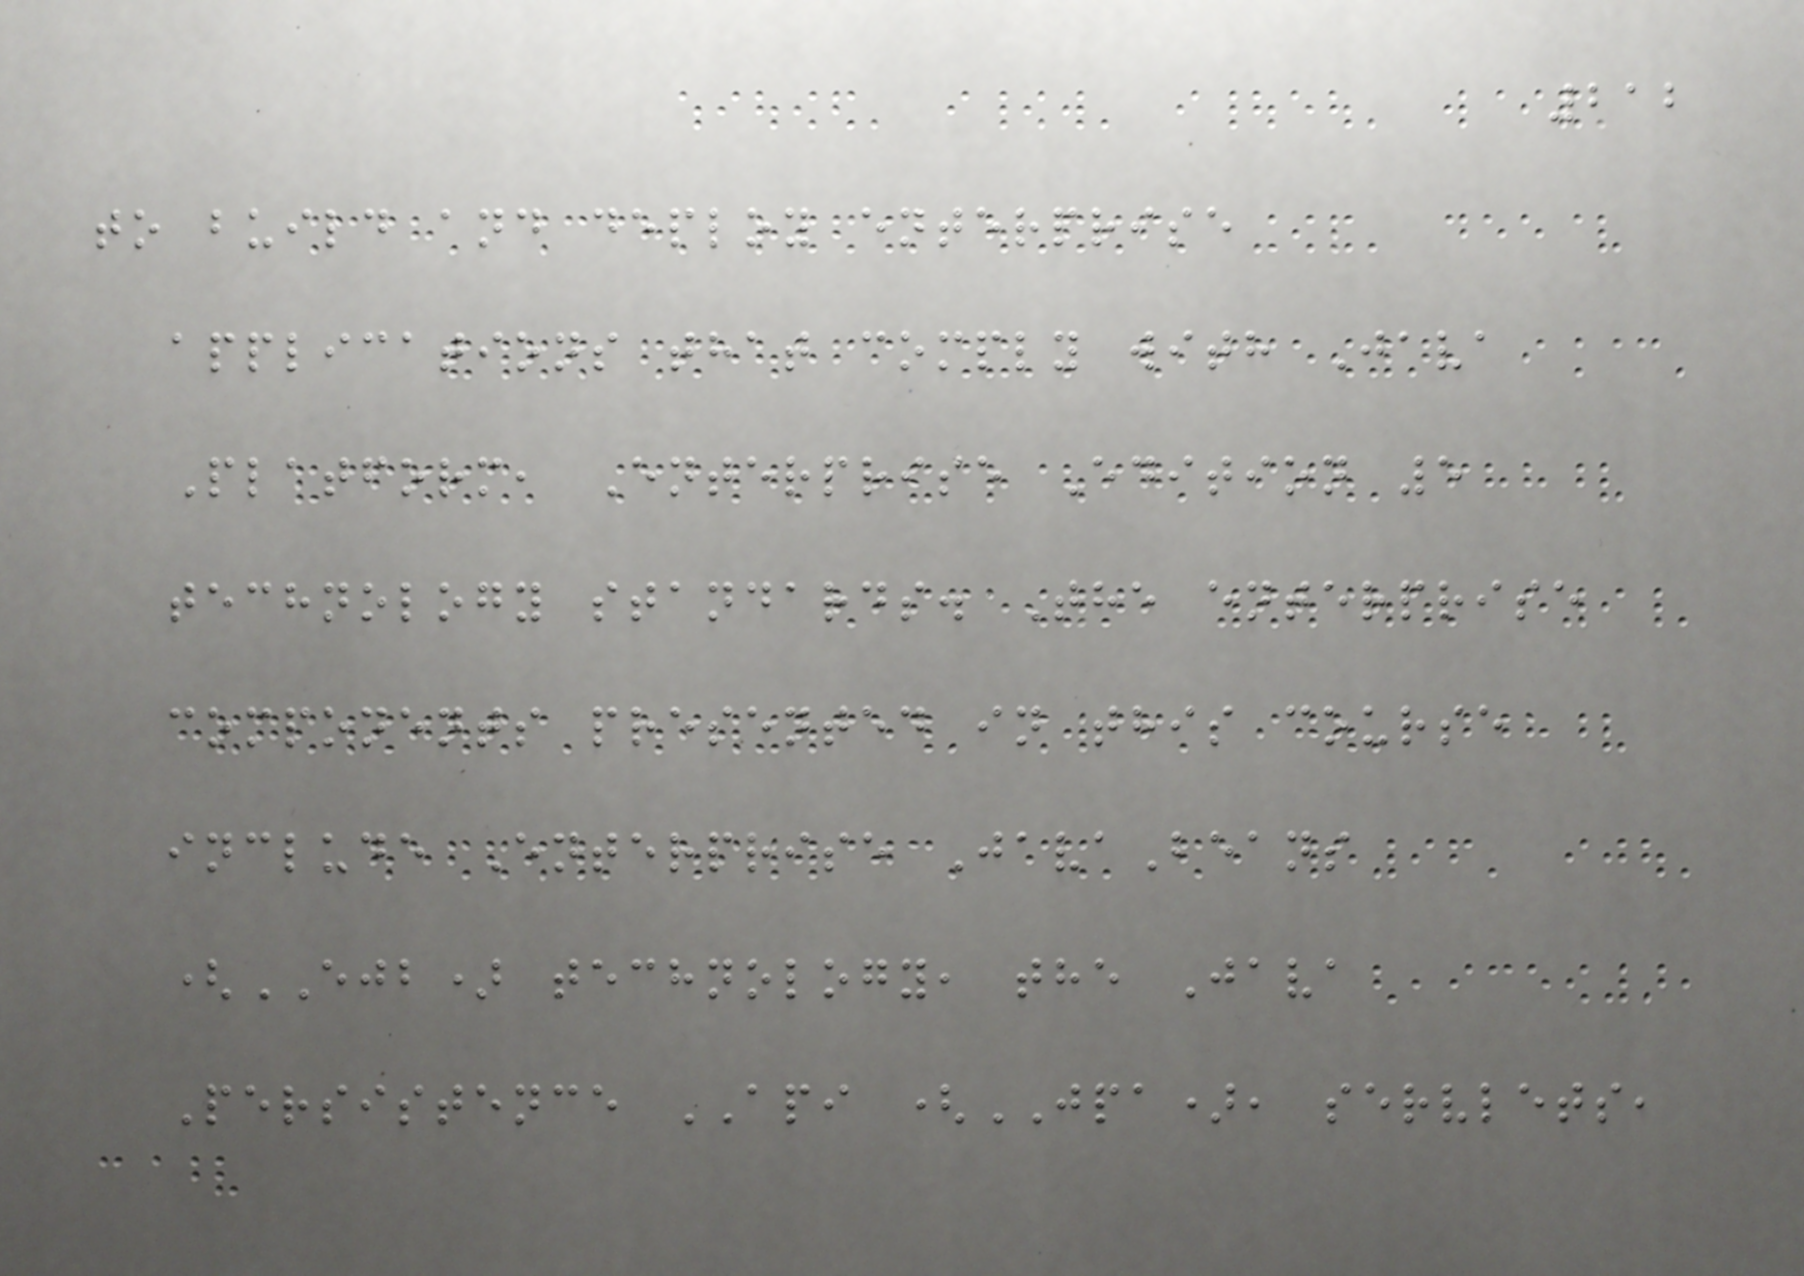212
to build and deploy enterprise
applications that comply with Java
Platform, Enterprise Edition 5
technology standards. The enterprise
components presented in this course
include Enterprise JavaBeans
(EJB) technology, the Java
Persistence API (JPA), servlets,
